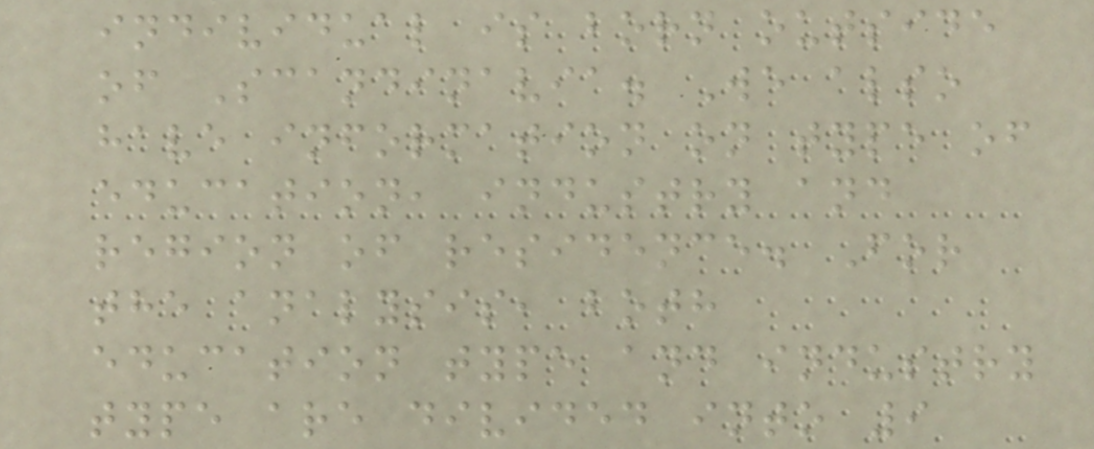individual is born outside
of Scandinavia. We also
have information on type of
education, industry and
region of residence. For
the analysis, both
education type and industry
type are divided into 9
